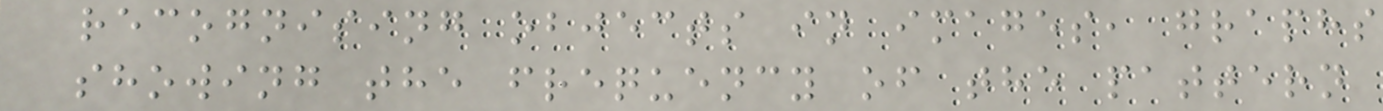recognising objects in images, graphs
showing the frequency of the pattern
